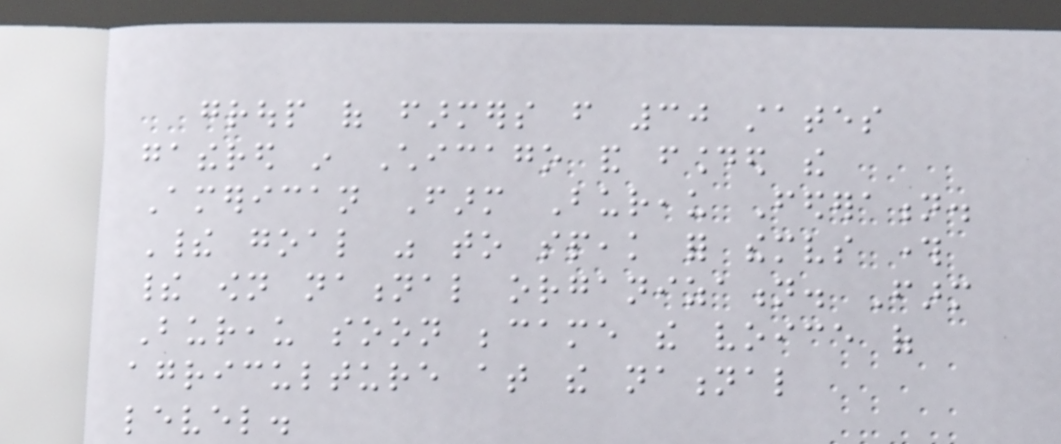group of farmers from 30 states
gathered in Chicago and founded the
American Farm Bureau Federation.
Their goal was to speak for themselves through
their own national organization. Farm
Bureau soon became the voice of
agriculture at the national
level.
